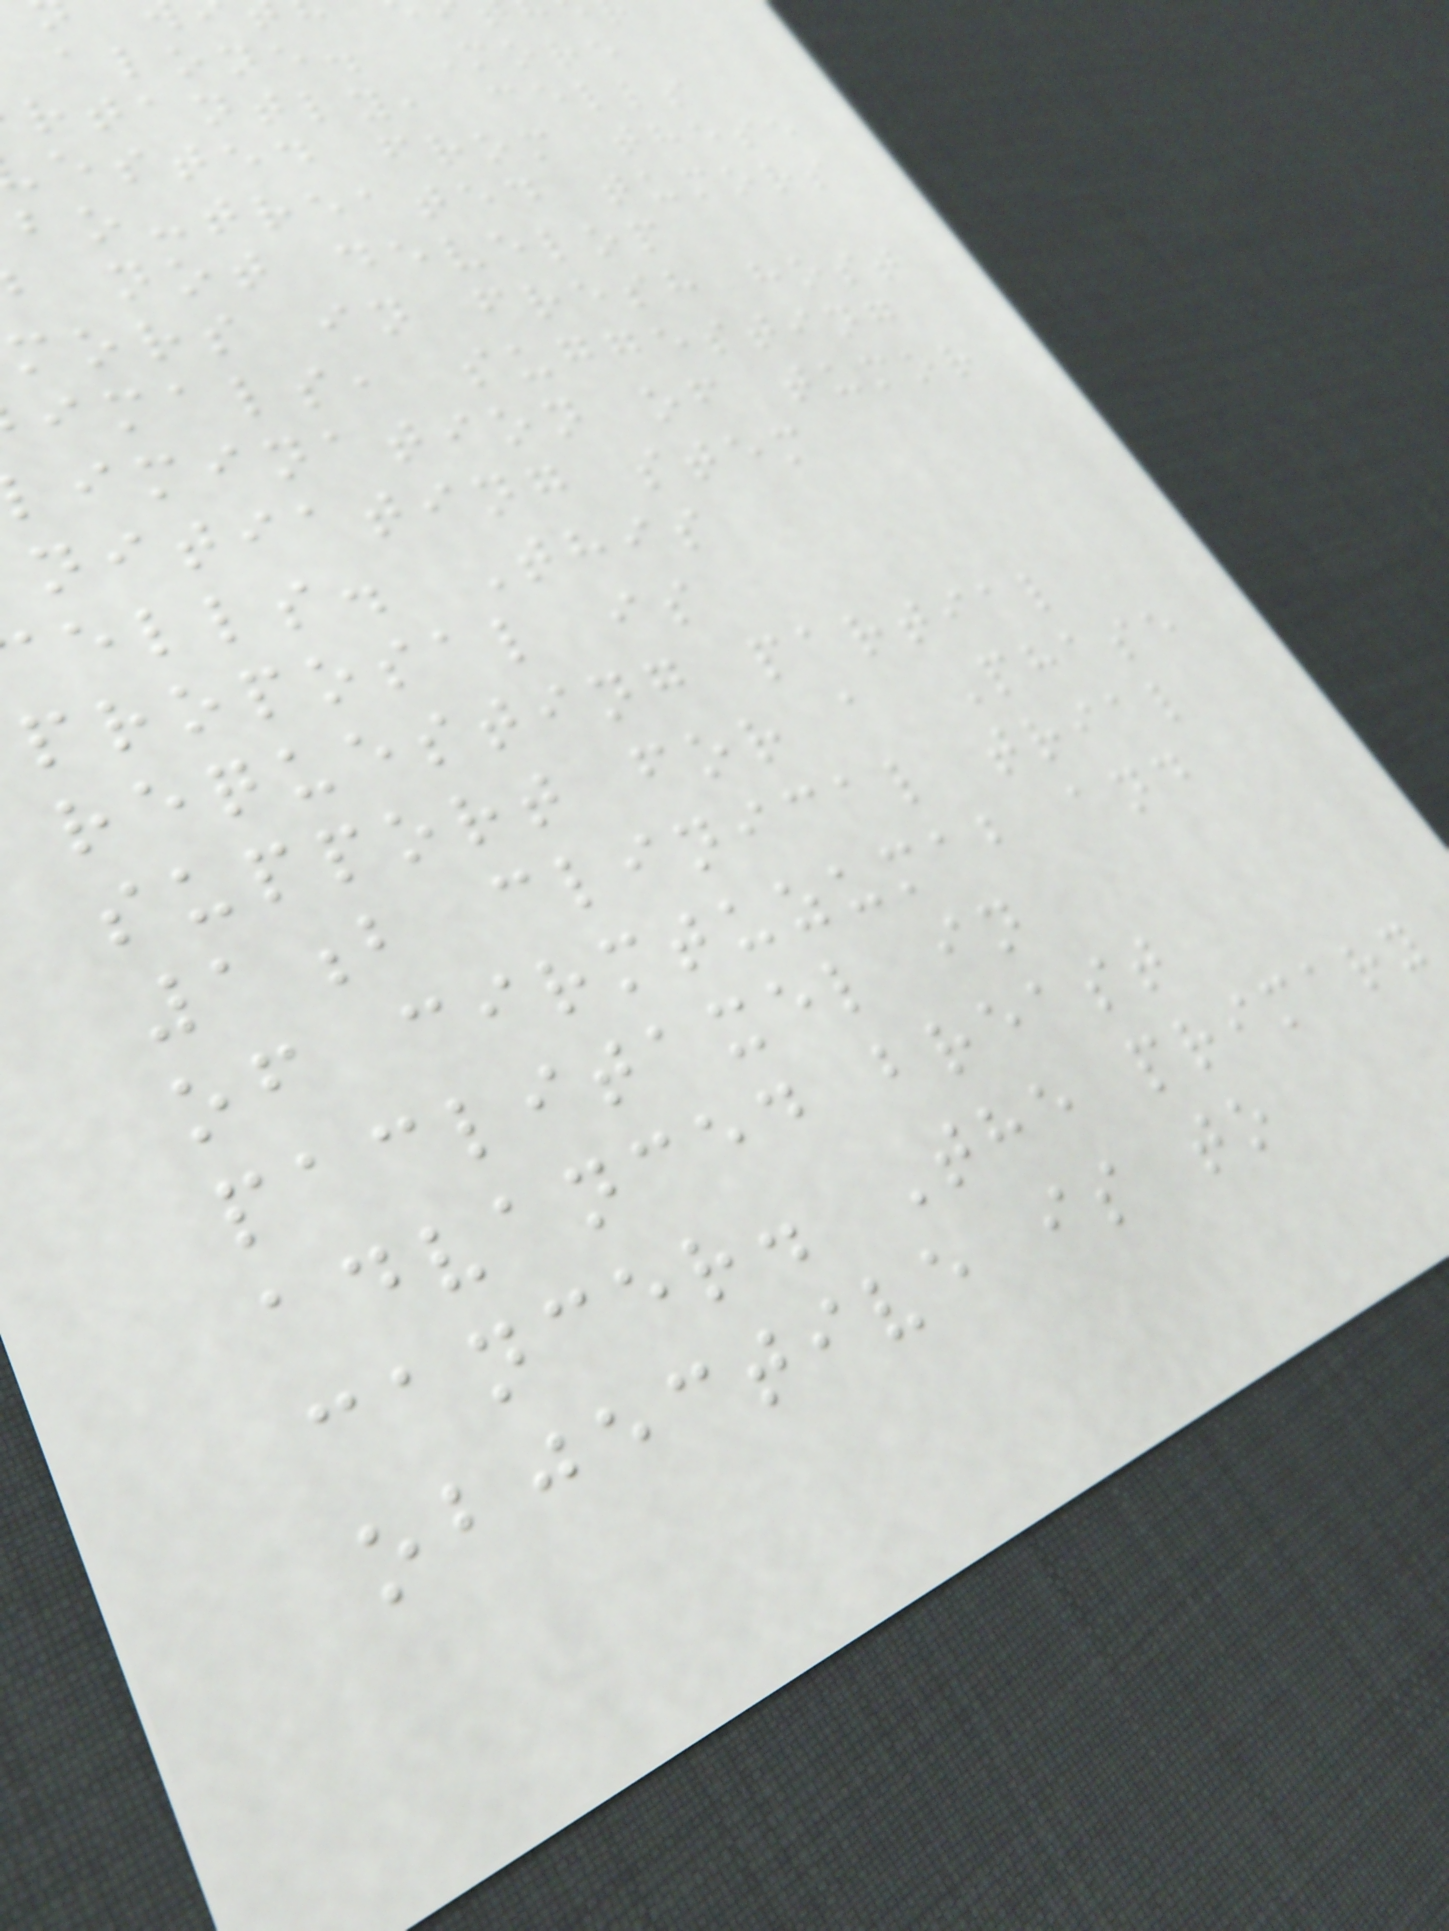alone. More
rtantly, cells
ested from these
bo-treated tumors
not develop
mors in fresh host
imals, suggesting
imination of tumor
nitiating stem
ells. This
proposal is
requesting partial
support for a Phase
1b clinical trial
of cirmtuzumab and
paclitaxel in
advanced breast
cancer. The primary
objective is to
